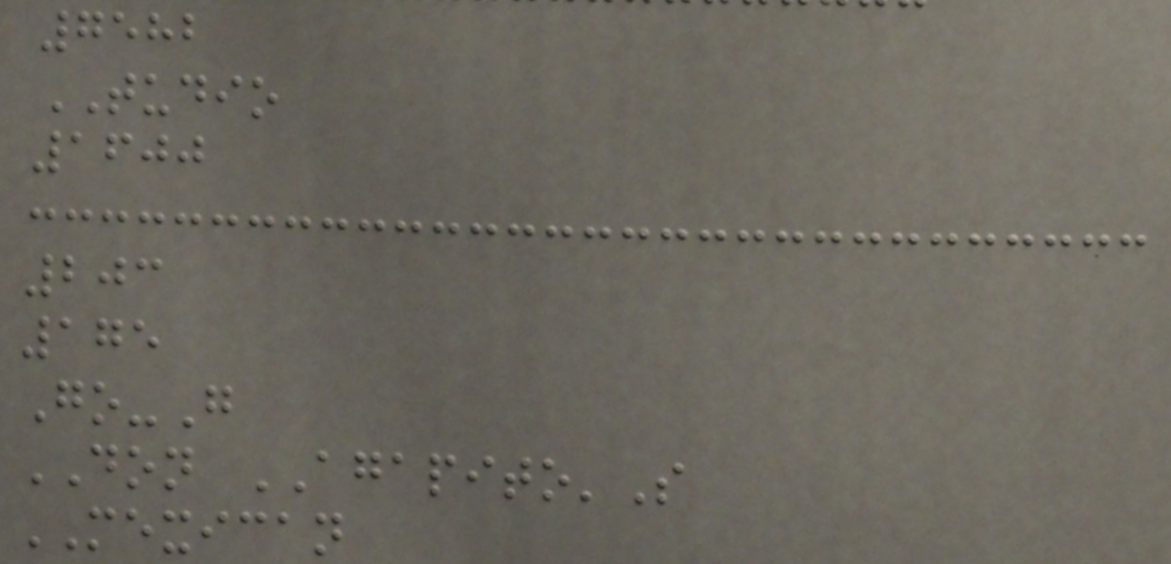7582
TUDIO
1600
203
175
Go-G
DON AGAPITO'S
MEXICAN
